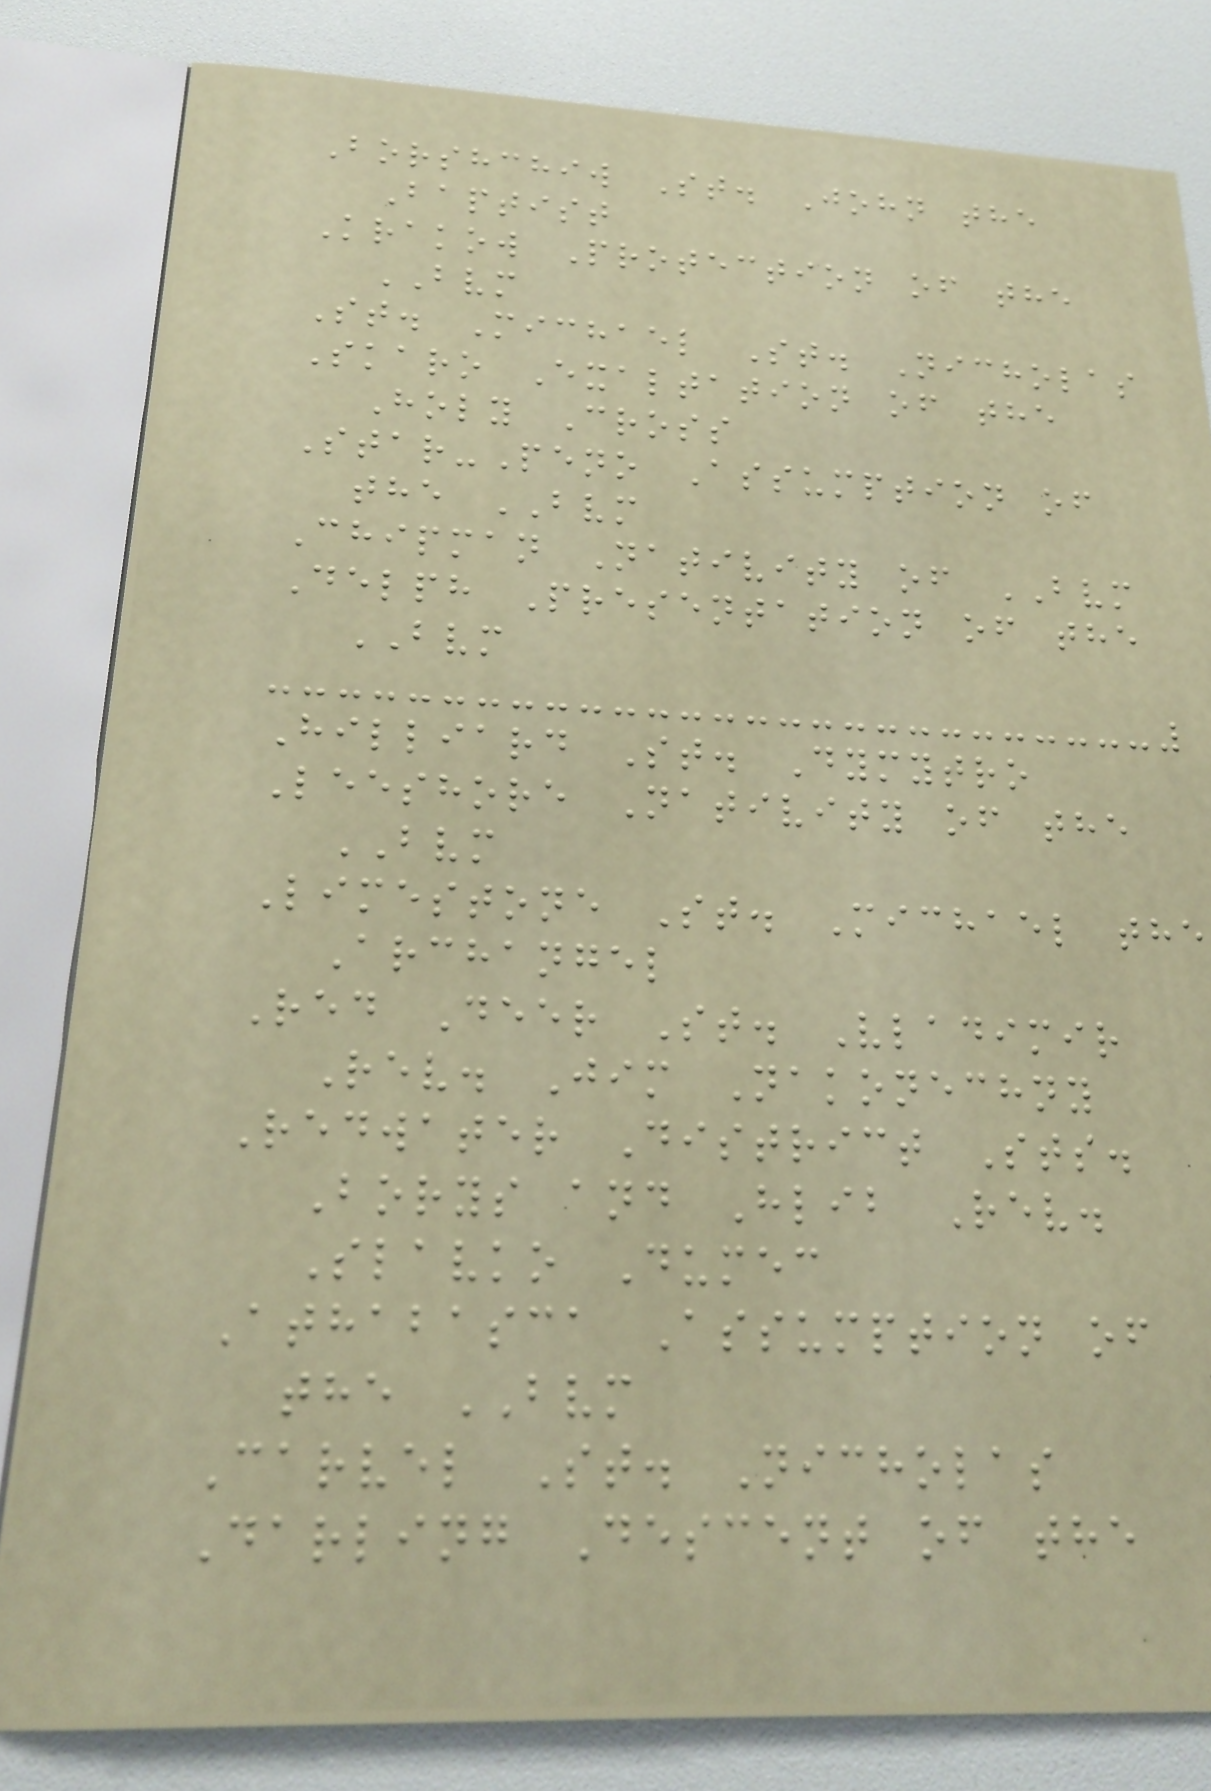Borshchiw St. John the
Baptist
Krakow Protection of the
BVM
St. Michael St. Nicholas
Skaro Exaltation of the
Holy Cross
Star-Peno Assumption of
the BVM
Chipman Nativity of BVM
Delph Presentation of the
BVM
Hilliard St. Dymytro
Leeshore Nativity of the
BVM
Limestone St. Michael the
Archangel
Red Deer St. Vladimir
Rev. Jim Nakonechny
Redwater District Sts.
Borys and Hlib Rev.
Slavko Dumec
Athabasca Assumption of
the BVM
Carvel St. Nicholas
Darling Descent of the
